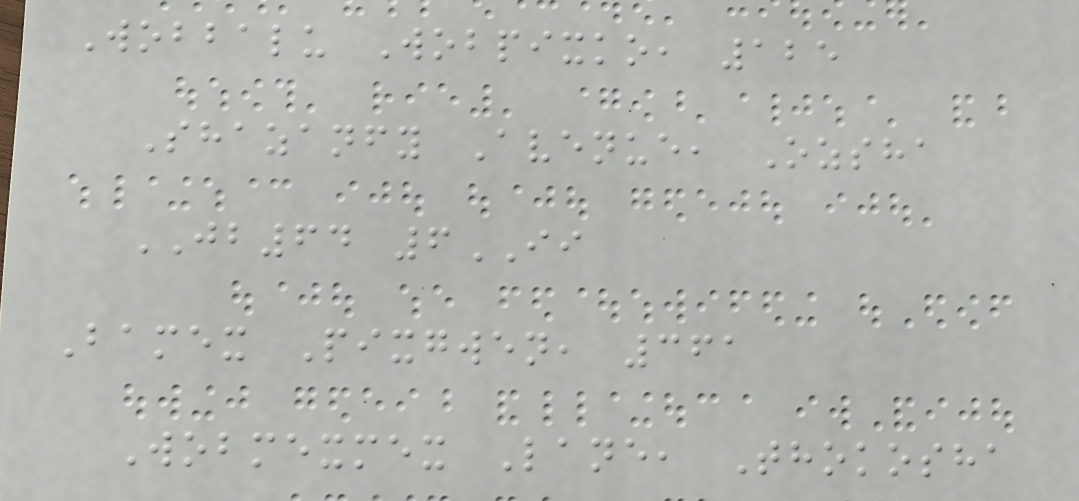Wobbalu Wobpixko, 125
Shazanfy Avenue, Ozsha
JB64 6II
Bamex Pixgwen, 361
Wobmexmex Lane, Thokosha
